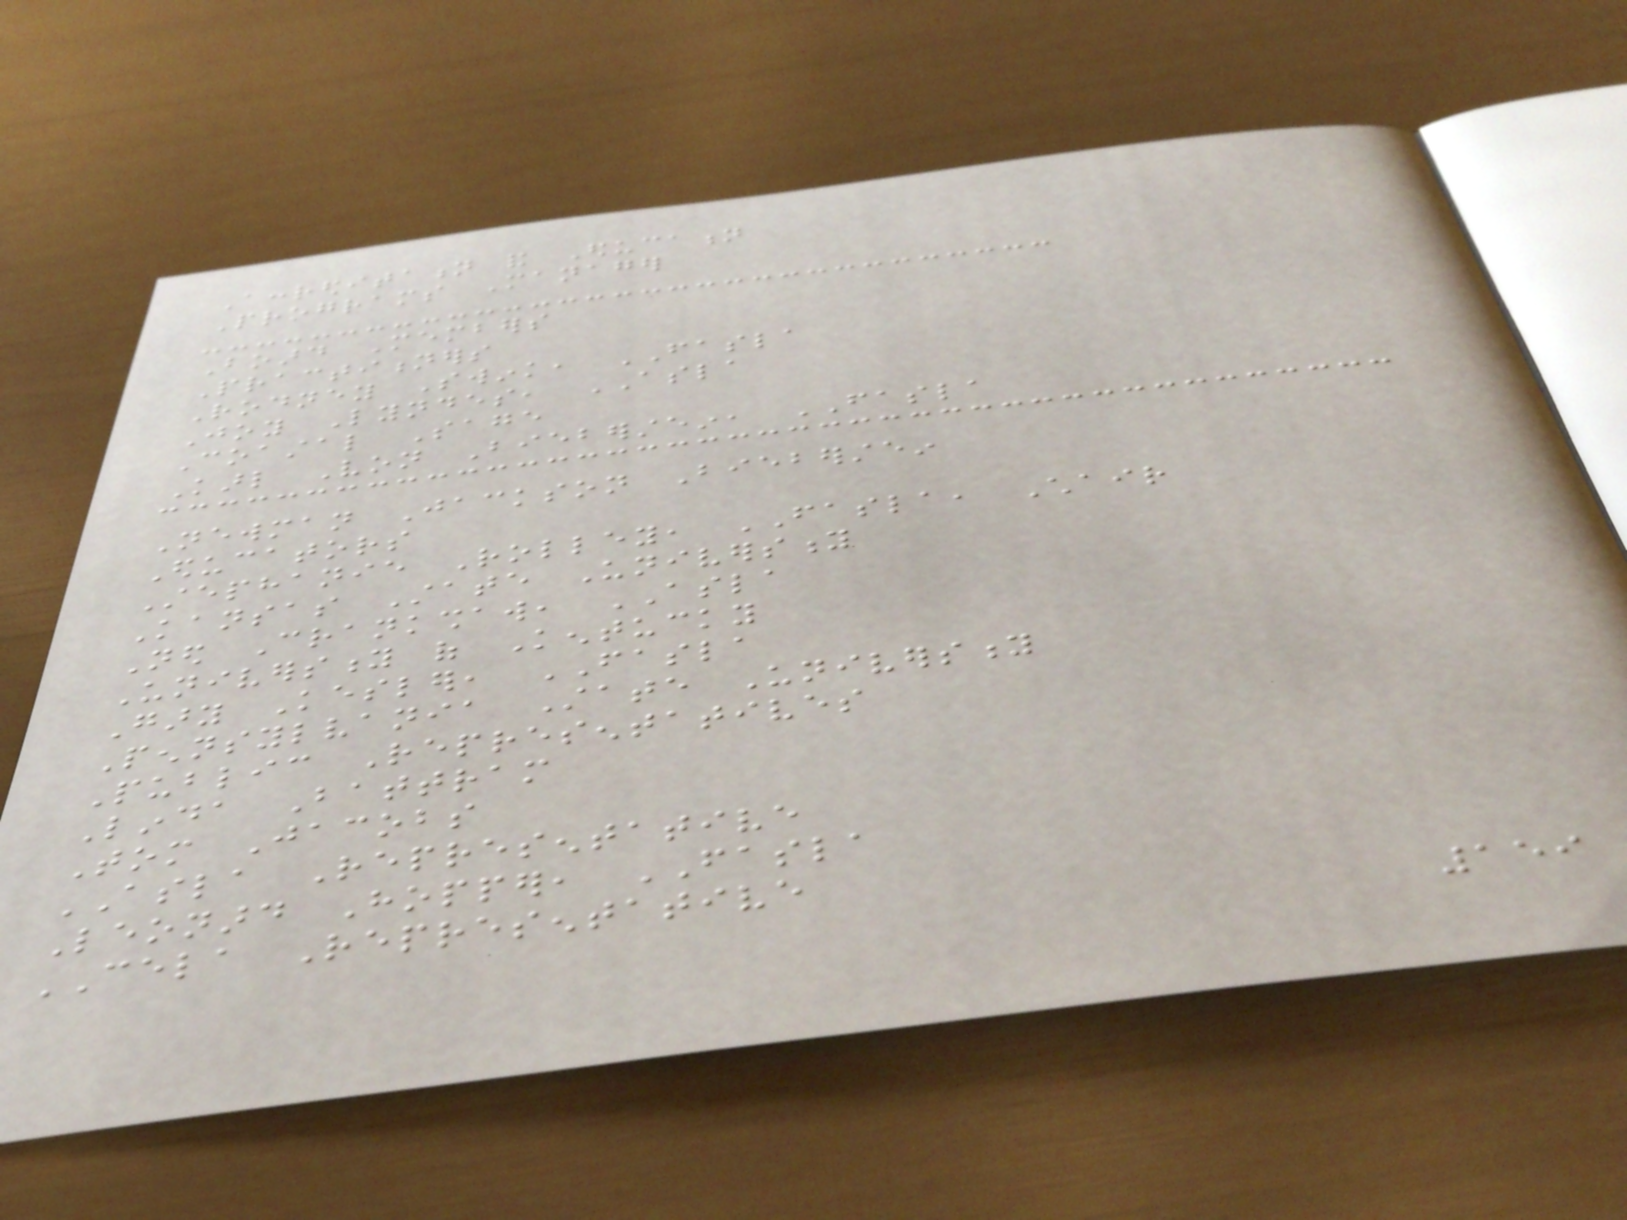Accreditation and Education
Programs Manager
Board Members
Practitioners
Rodney Swink, FASLA
Joy Lyndes, ASLA
Coastal Sage
Karl Von Bieberstein, FASLA
Newman Jackson Bieberstein
Educators
Stephanie Rolley, FASLA, Chair
Kansas State University
Ned Crankshaw, ASLA
University of Kentucky
Gary Kesler, FASLA
Pennsylvania State University
Public Representatives
Linda Battram
Tom Jacobs
ASLA Representative
Leonard Hopper, FASLA
CELA Representative
159
